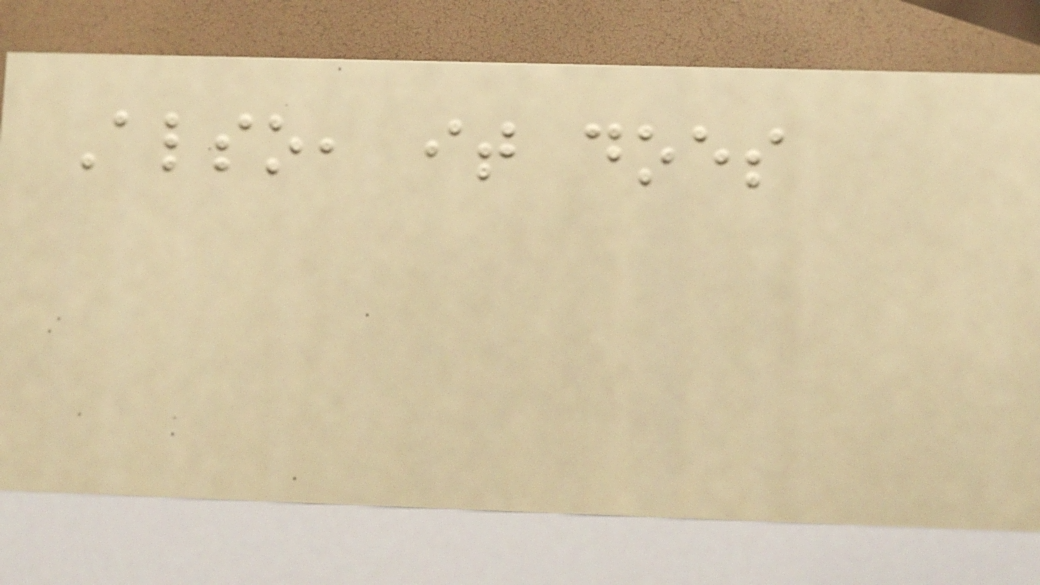Also, it does
